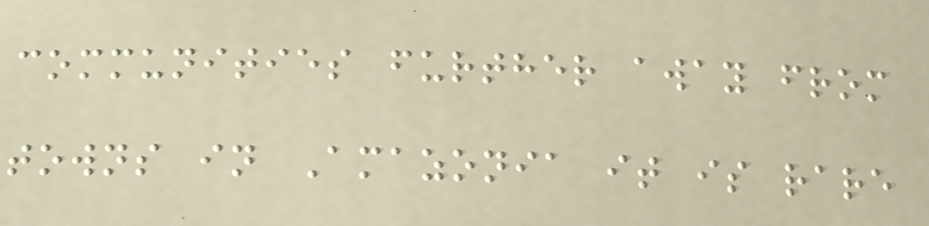communities further away from
towns in Amazonia it is rare
